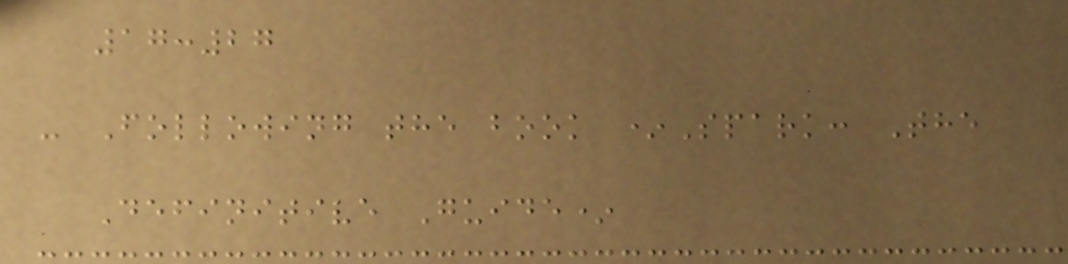17:27
- Following the book *Spark: The
Definitive Guide*
